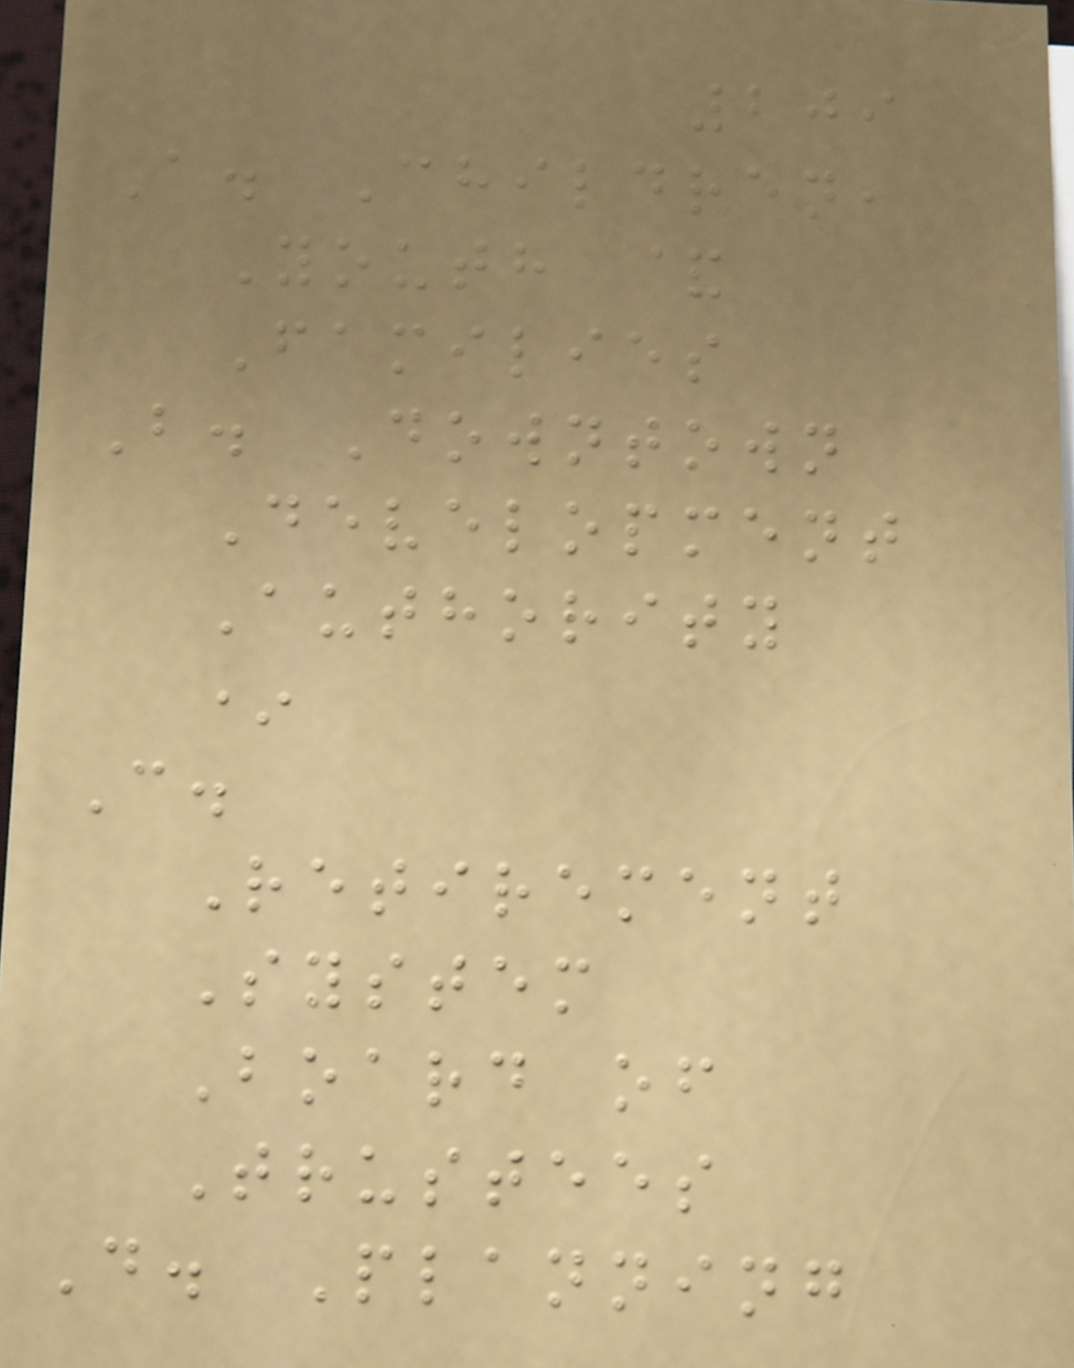209
A. Children,
Youth &
Families
B. Downtown
Development
Authority
*
C.
Retirement
System
Board of
Trustees
D. Planning
